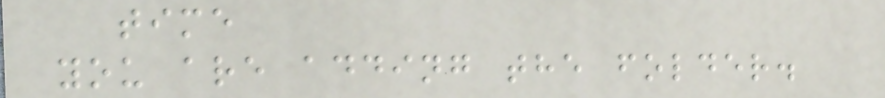time
you are adding the folder.
